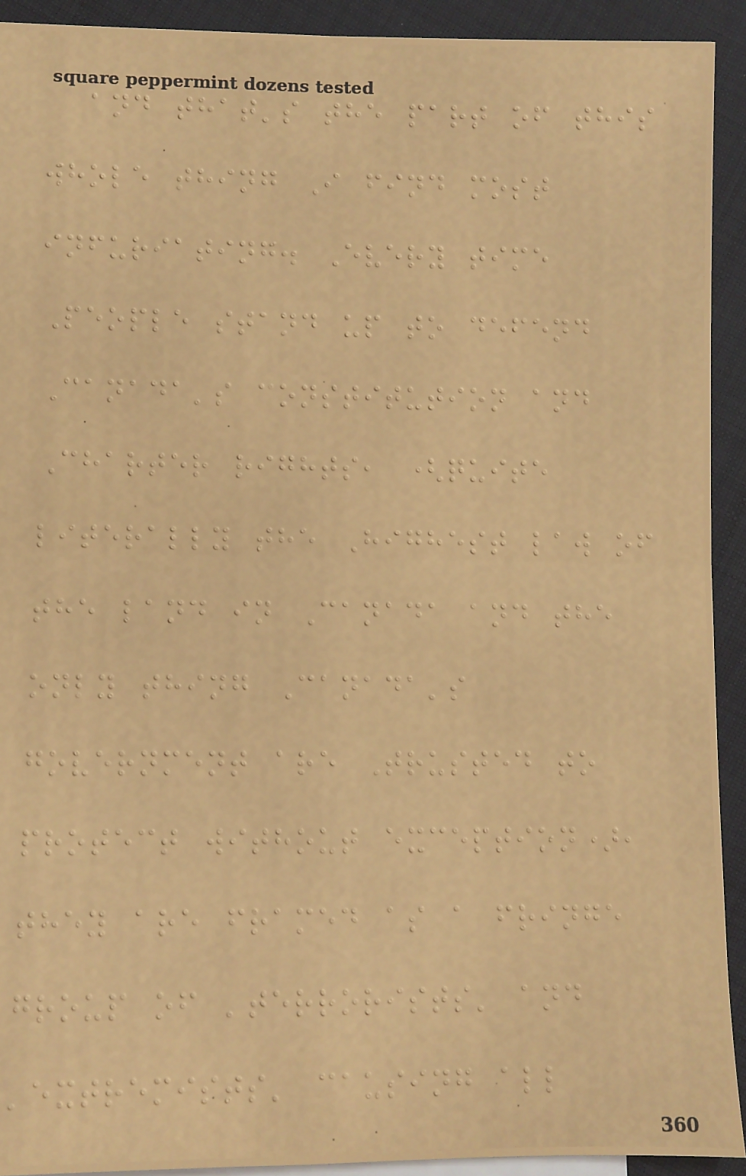and that's the part of this
whole thing I find most
infuriating. Every time
People stand up to defend
Canada's constitution and
Charter rights, (quite
literally the Highest law of
the land in Canada and the
only thing Canada's
government are Trusted to
protect without exception),
they are framed as a fringe
group of 'terrorists' and
'extremists' causing all
